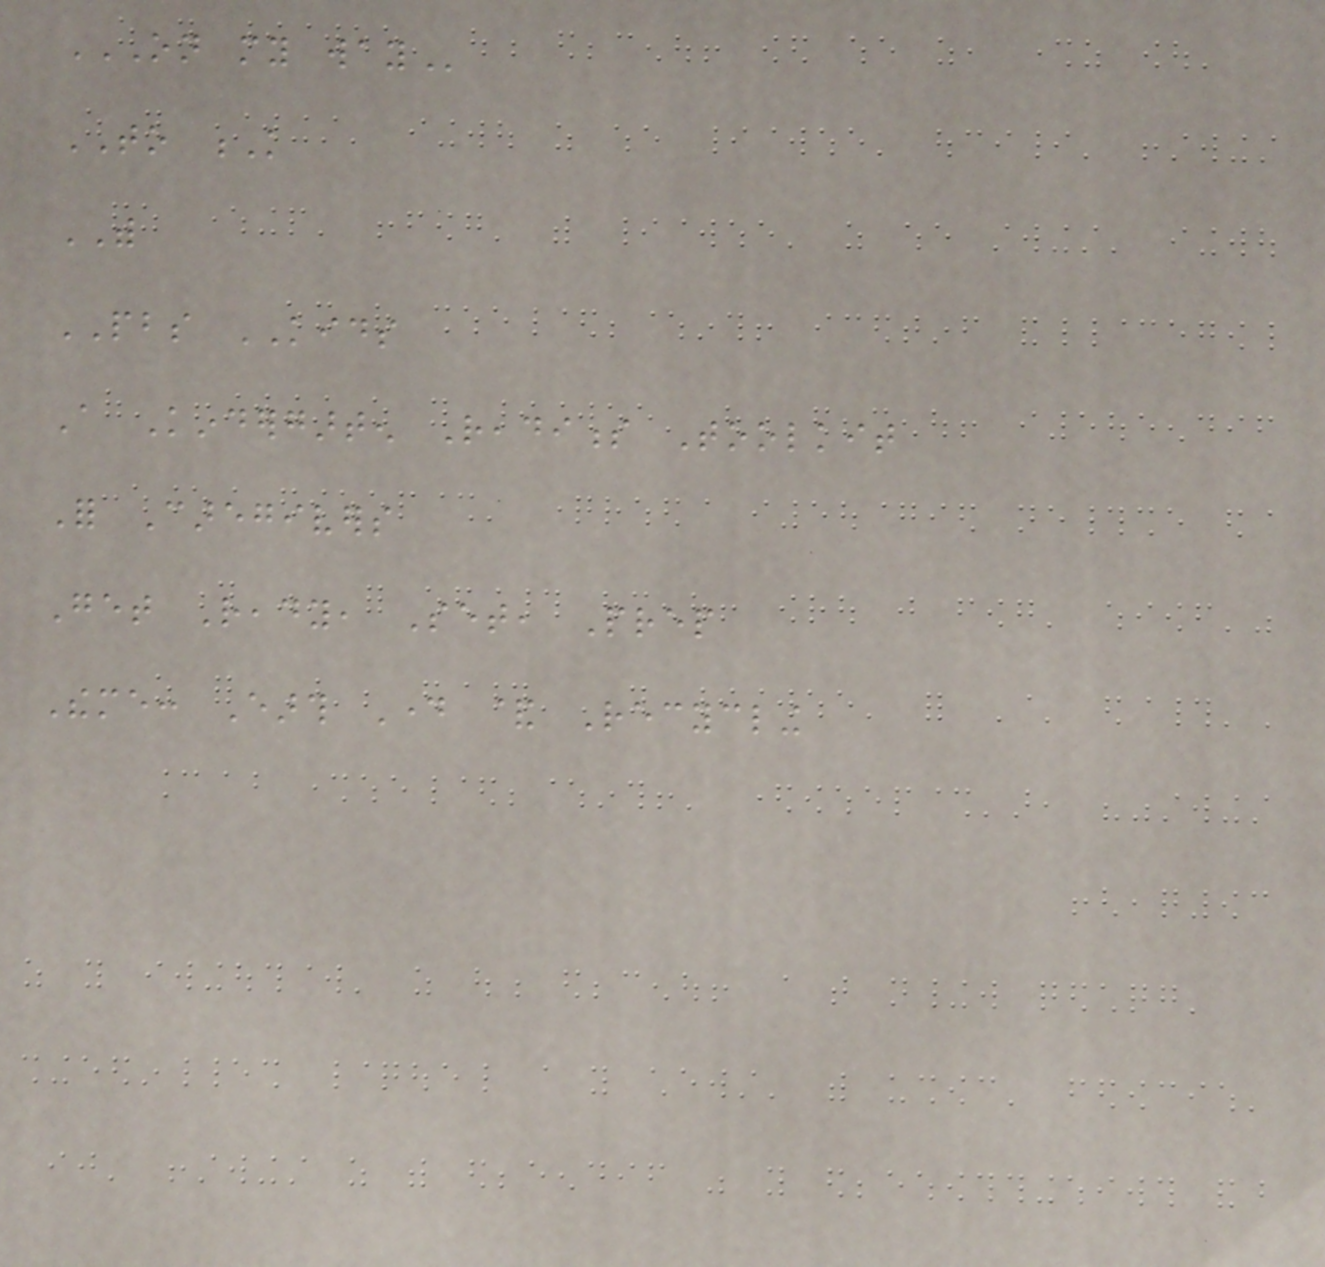ON MY WAY
TO K
WITH
PBS KIDS
A Kindergarten Readiness Toolkit
For Caregivers
Get Ready, Set, Prep
Theme: Earth Day & Recycling
